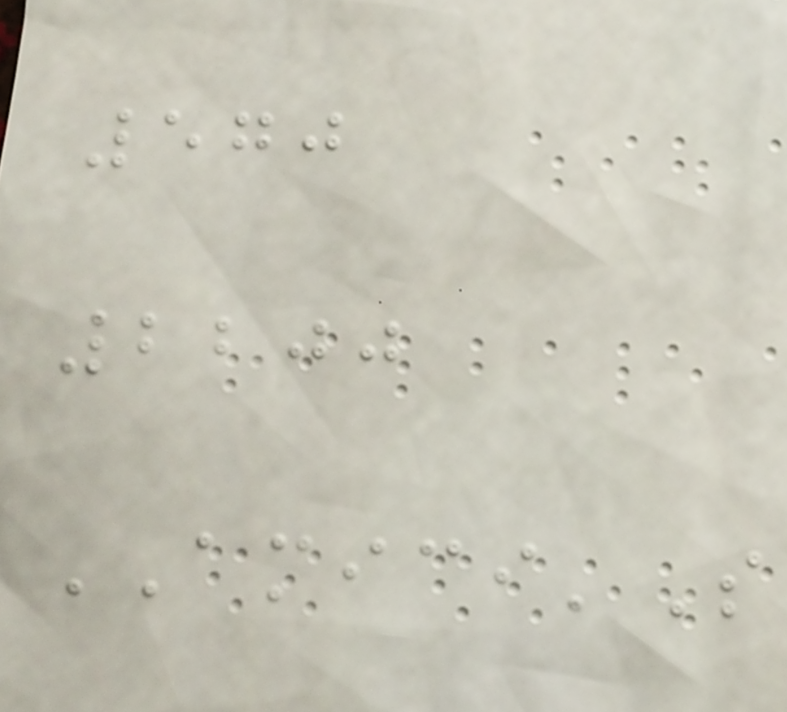570
2200
AMICI'S
